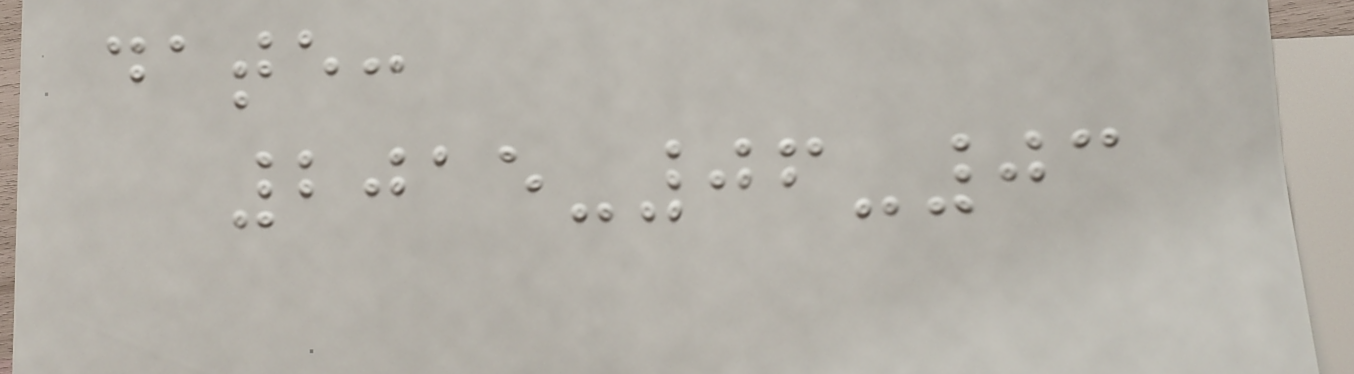date:
2015-06-03
